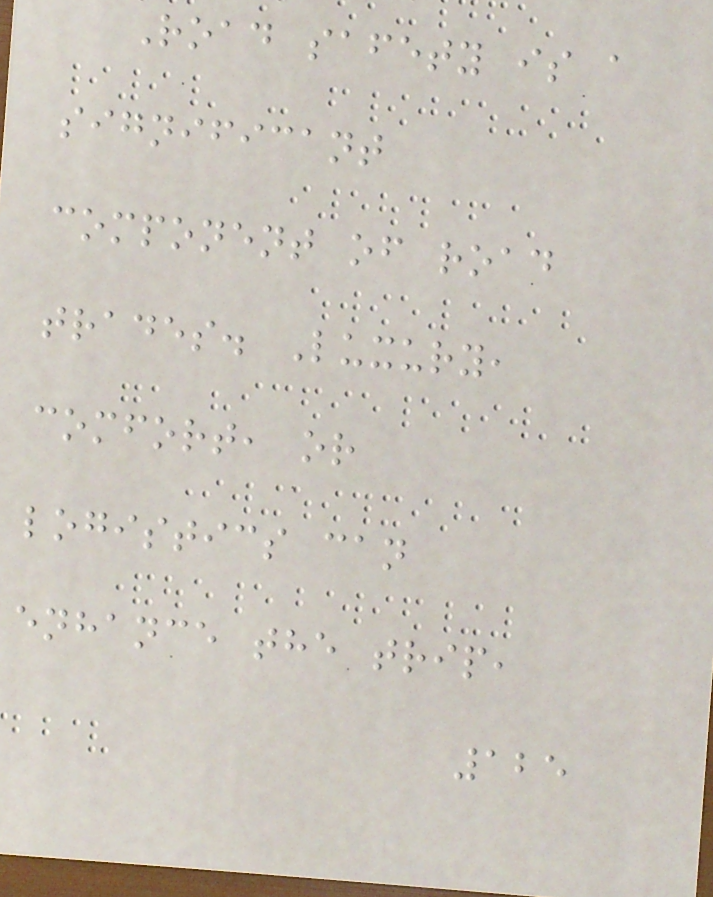Road safety is a
significant
component of road
trades. Luxury,
comfort, or
logistics can
enhance the trip,
125
